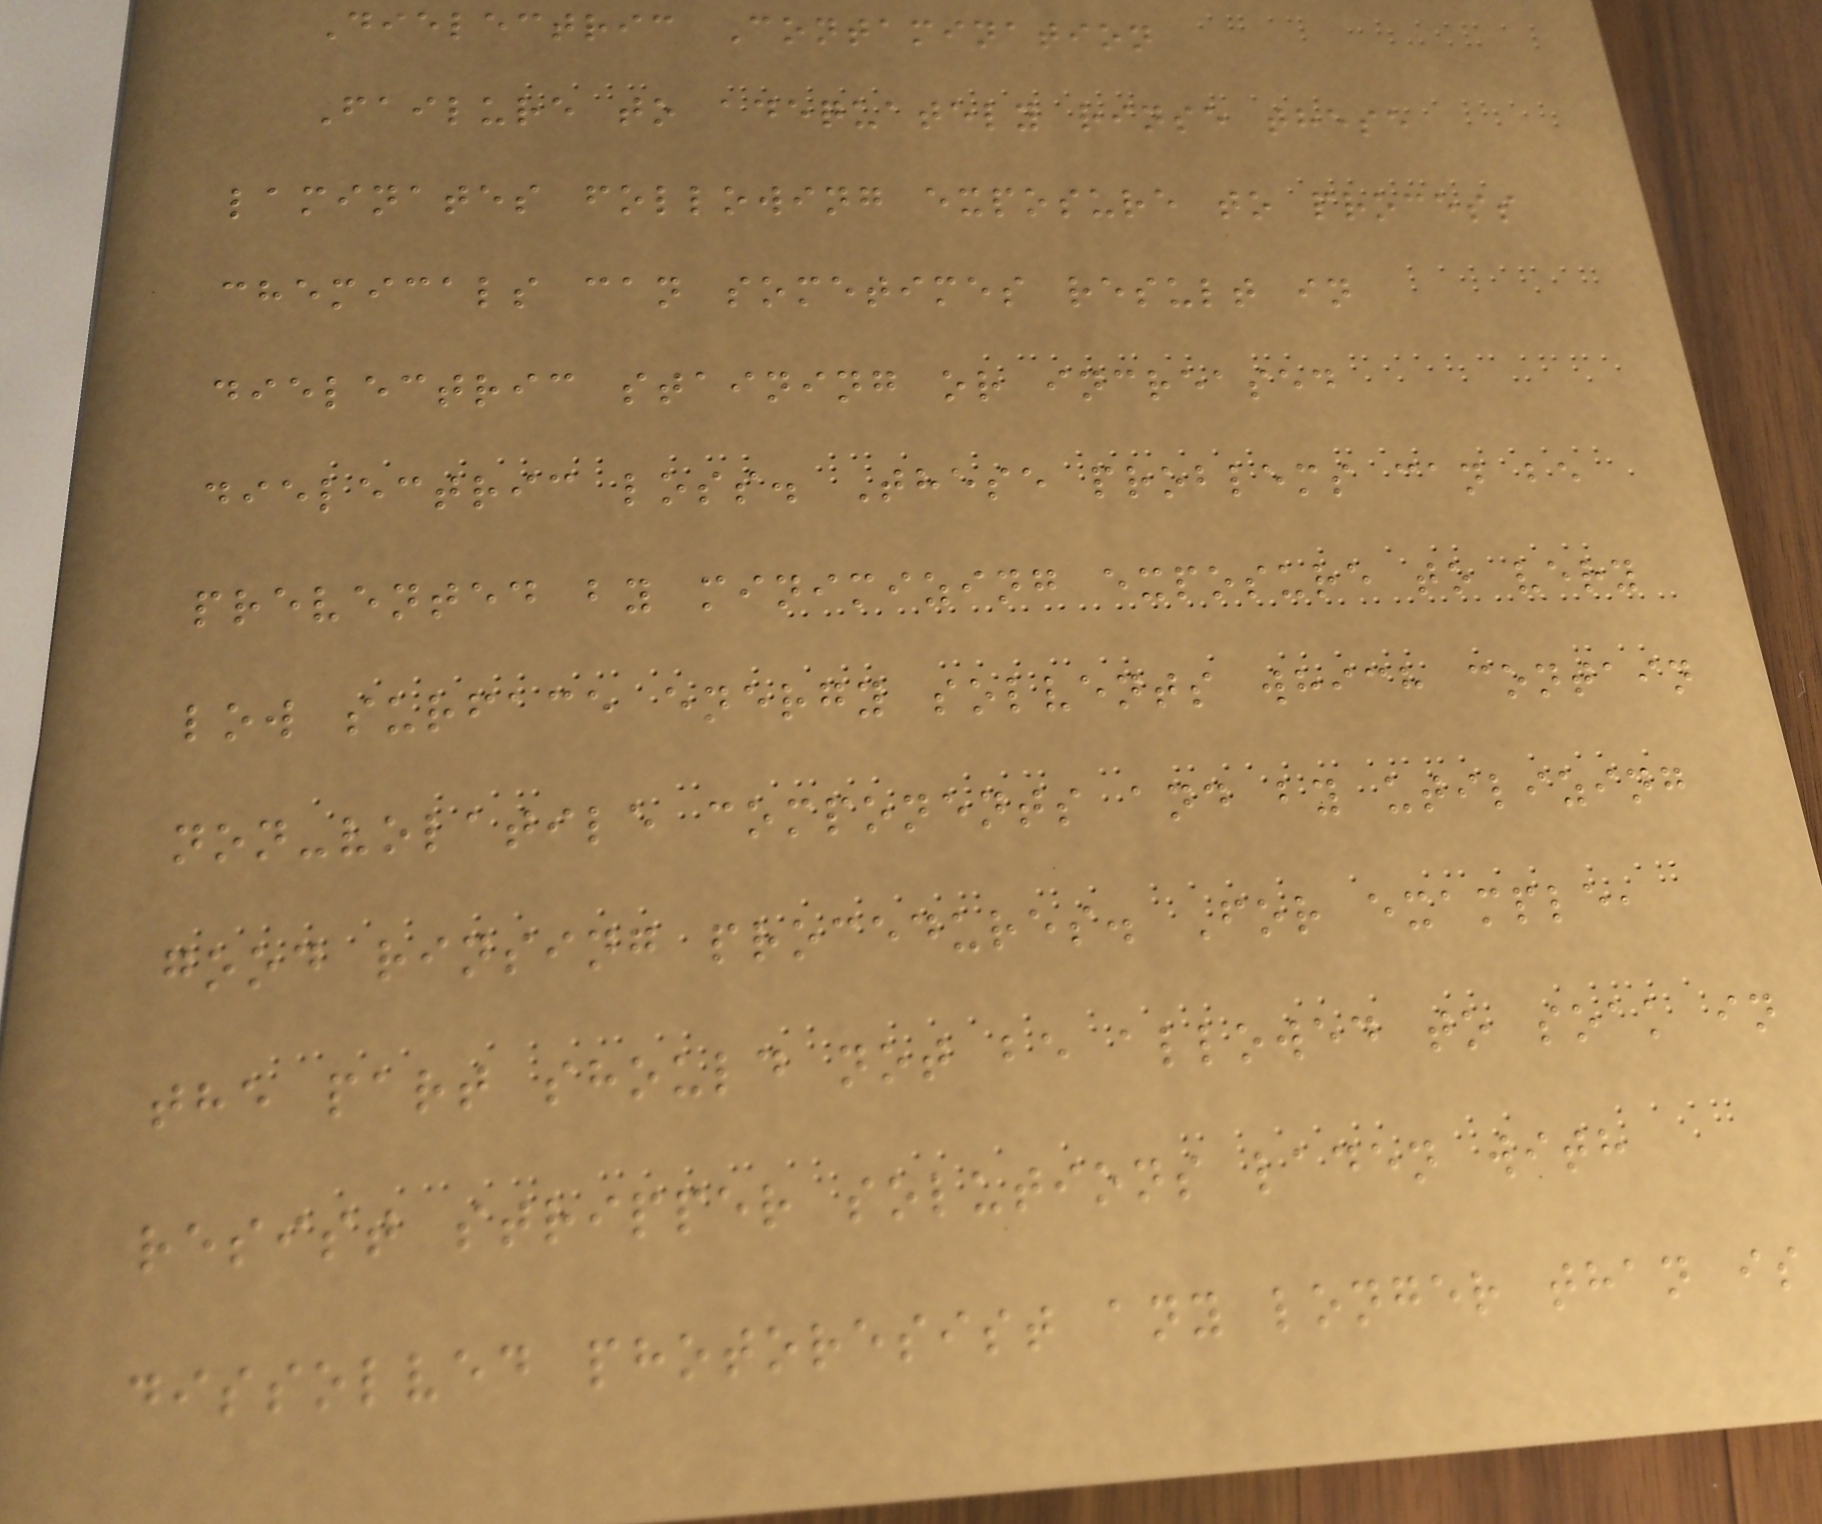Dielectric Contamination
Failure to adequately rinse these
laminates following exposure to process
chemicals can sometimes result in
dielectric staining or increased
dielectric loss. These problems can be
prevented by minimizing exposure to very
low surface energy solvents which contain
non-volatile components and by utilizing
good rinsing procedures. For example,
the part should not be allowed to soak in
resist stripper solutions laden with
dissolved photoresist any longer than is
